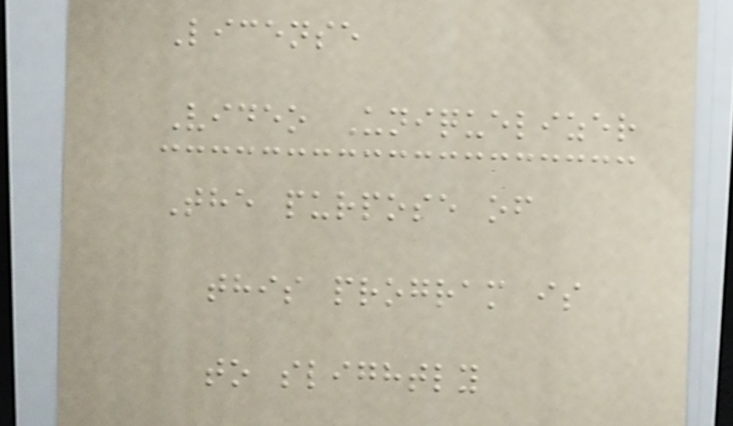License
Video Uniquelizer
The purpose of
this program is
to slightly
